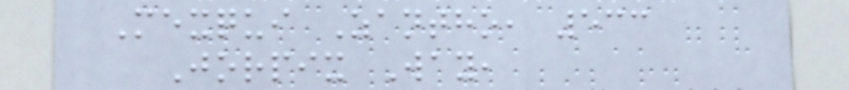Mexqui Zantho, 533
Jorpix Way,
